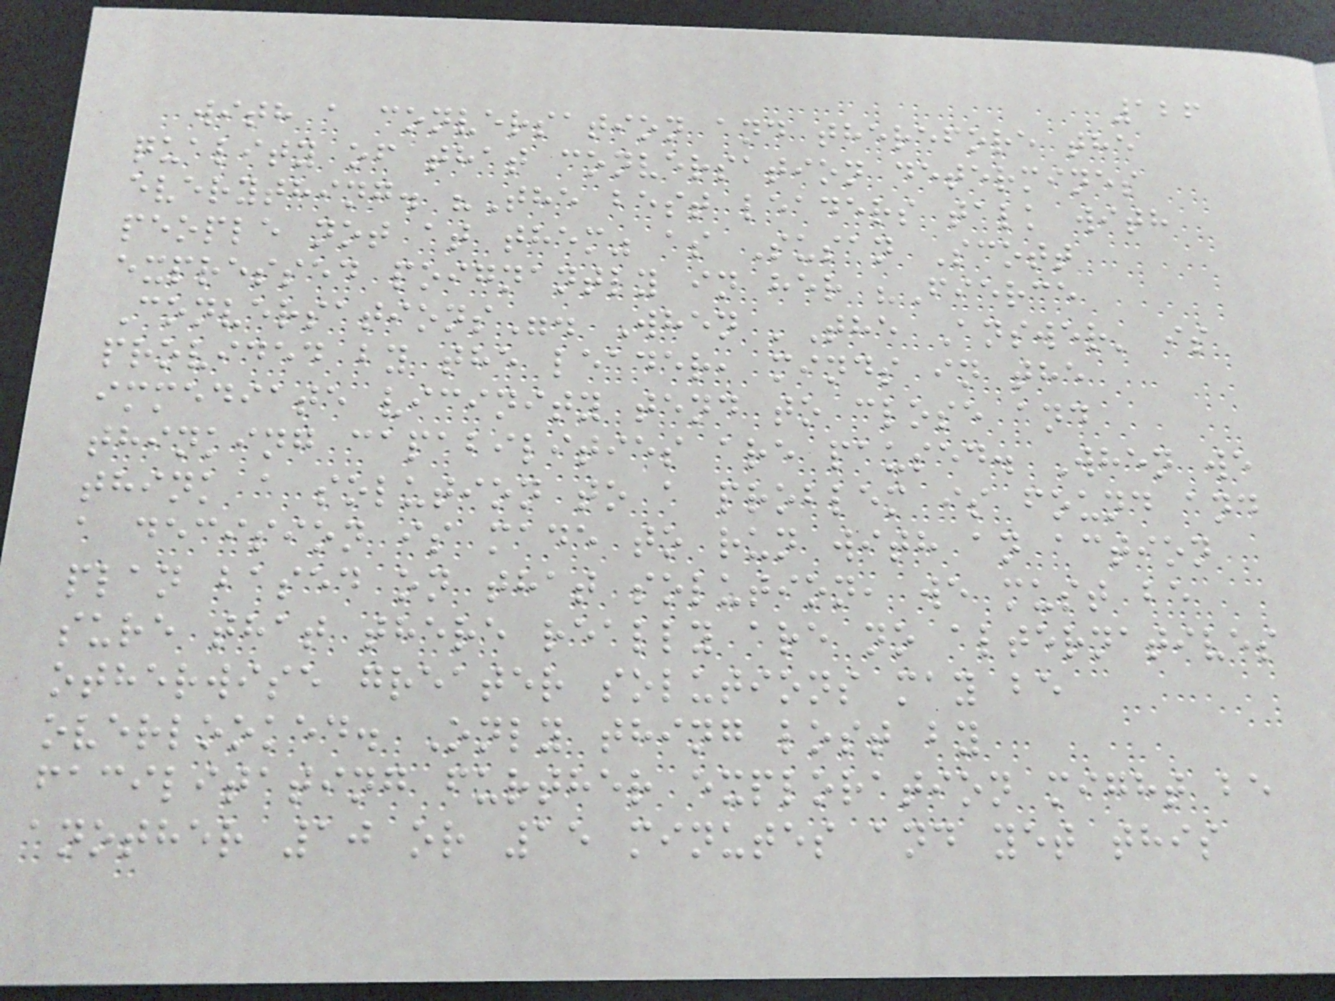126
with a conversation and therefore the
quality of that conversation determines
everything. "The best leaders talk with
people not at them" as Susan Scott
expressed poignantly in her "Fierce
Conversations". When 'The Answer' is
provided by the leader, minds in the
immediate vicinity tend to close and
thinking capabilities are paused. When we
think a solution to a problem is found and
a decision is made to run with an action
plan based on that solution, we must be
sure that there really are no alternatives
otherwise greater solutions may be
overlooked. Only thing lost by
facilitating further exploration might be
another 10 or 15 minutes and yet this
